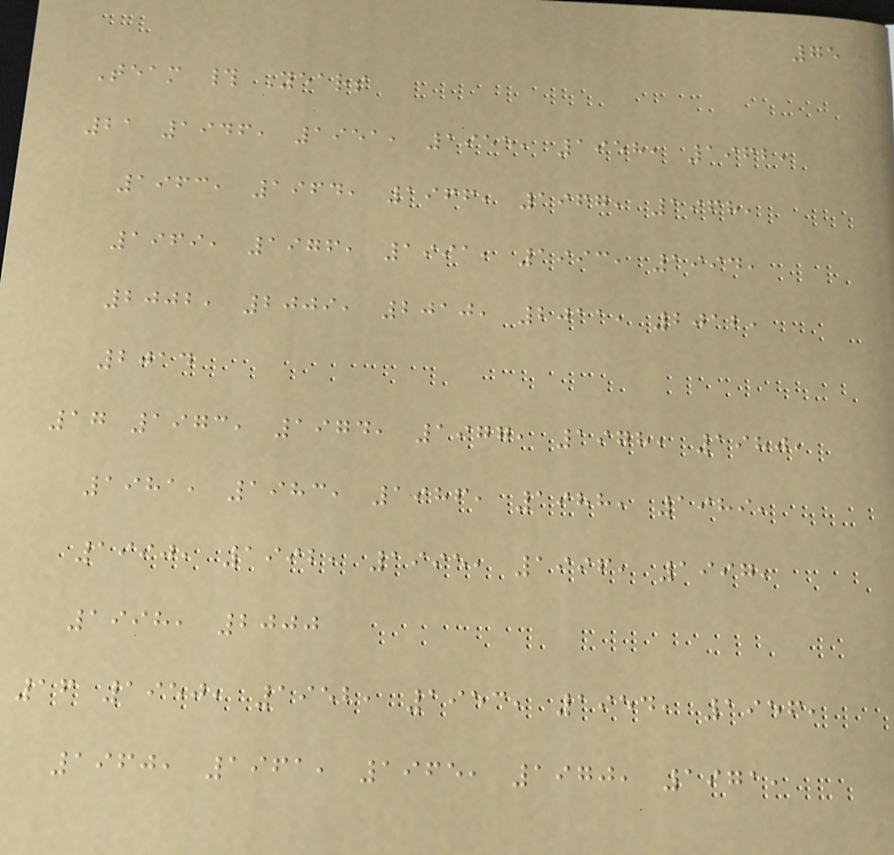75
Team # Years
21 1946, 1951, 1955, 1958, 1962,
1963, 1964, 1966, 1967, 1968,
1969, 1976, 1991, 1993, 1994,
2002, 2009, 2010, 2011, 2012,
2014
17 1973, 1974, 1977, 1978, 1980,
1981, 1983, 1986, 1988, 1989,
1990, 1992, 1995, 1996, 1997,
1998, 2000
16 1950, 1952, 1953, 1954, 1956,
1960, 1961, 1965, 1970, 1971,
